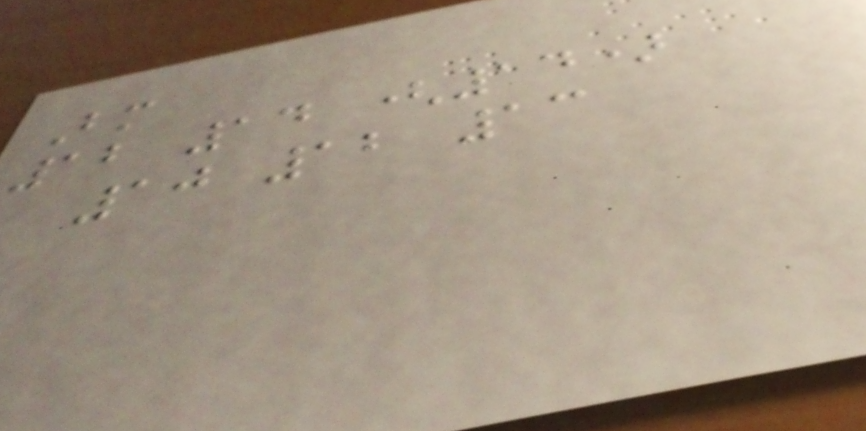Bm
12 14 (14)
10 12 13
